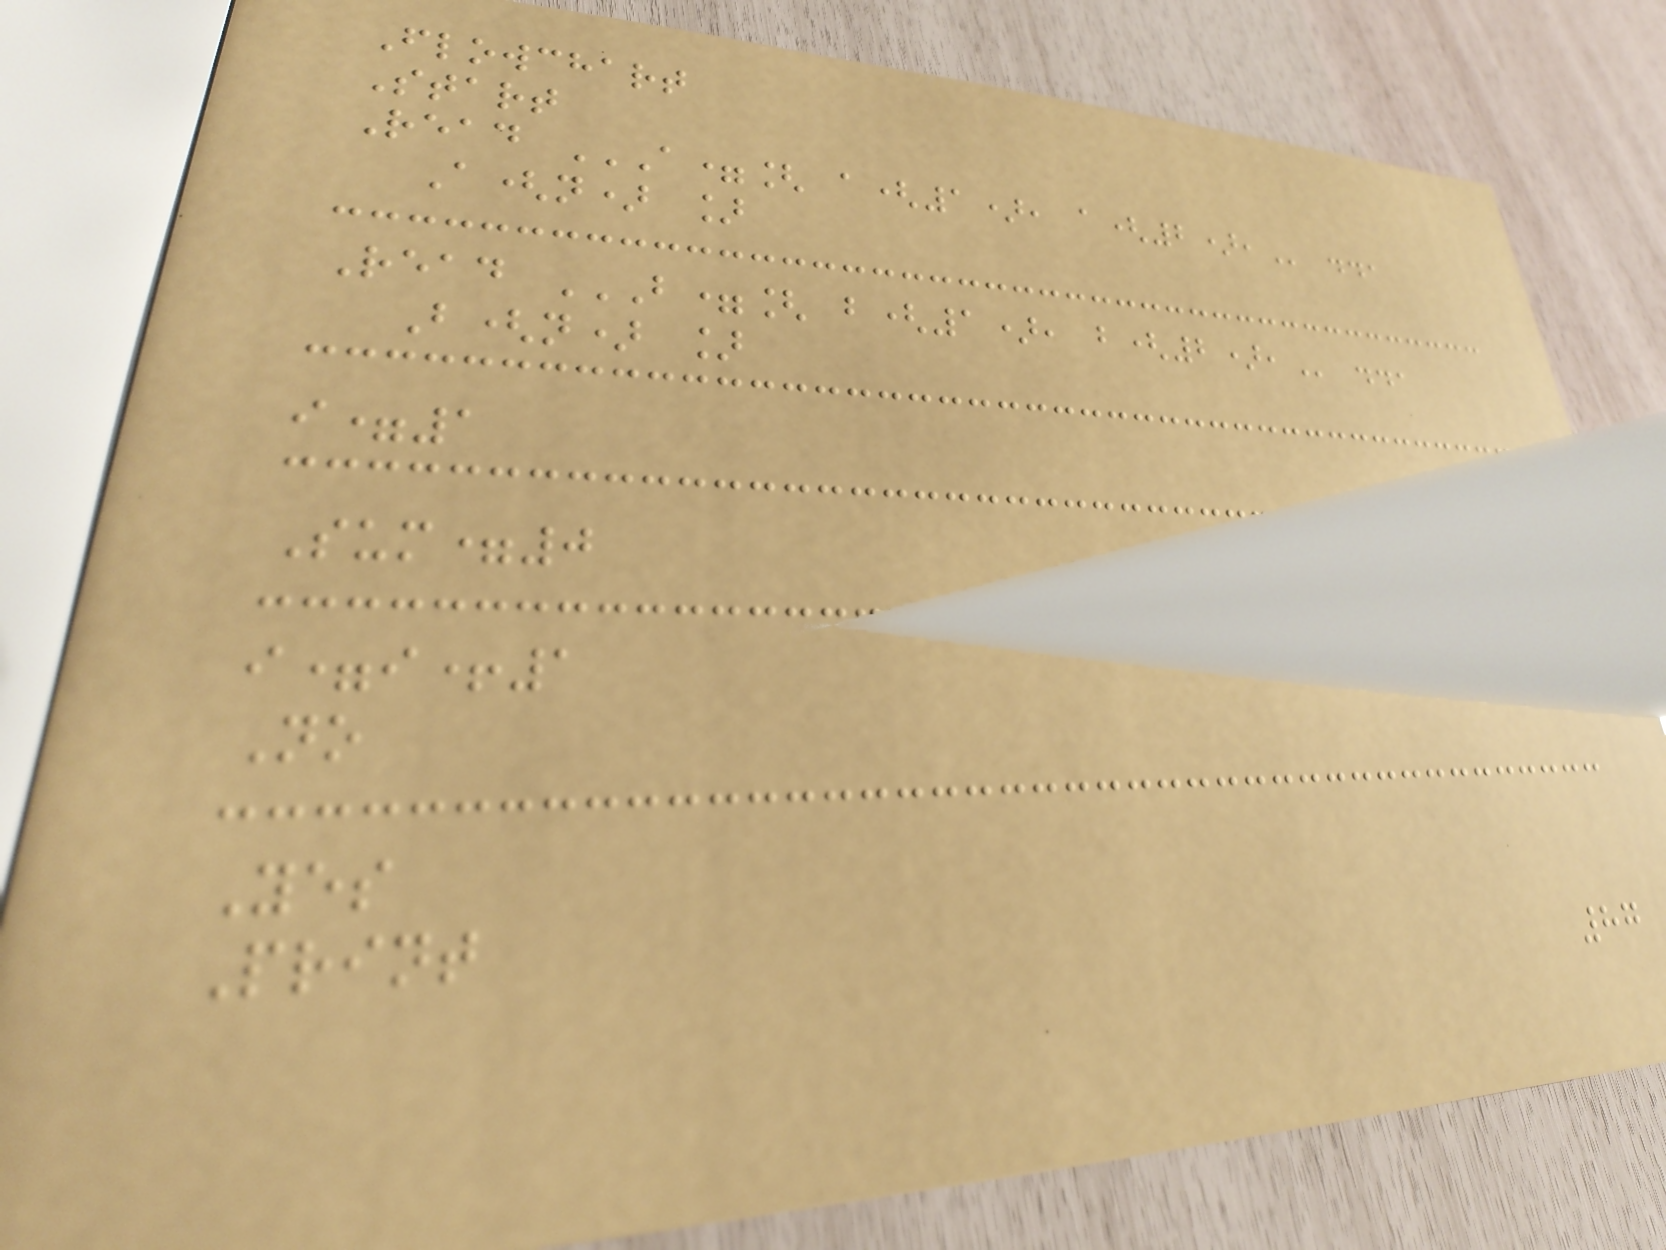Flowchart
Start
Read A=[ A(1), A(2), ..,
A(n) ]
Read B=[ B(1), B(2), ..,
B(n) ]
i=1
Sum=0
i=i+1
No
Yes
Print
87
